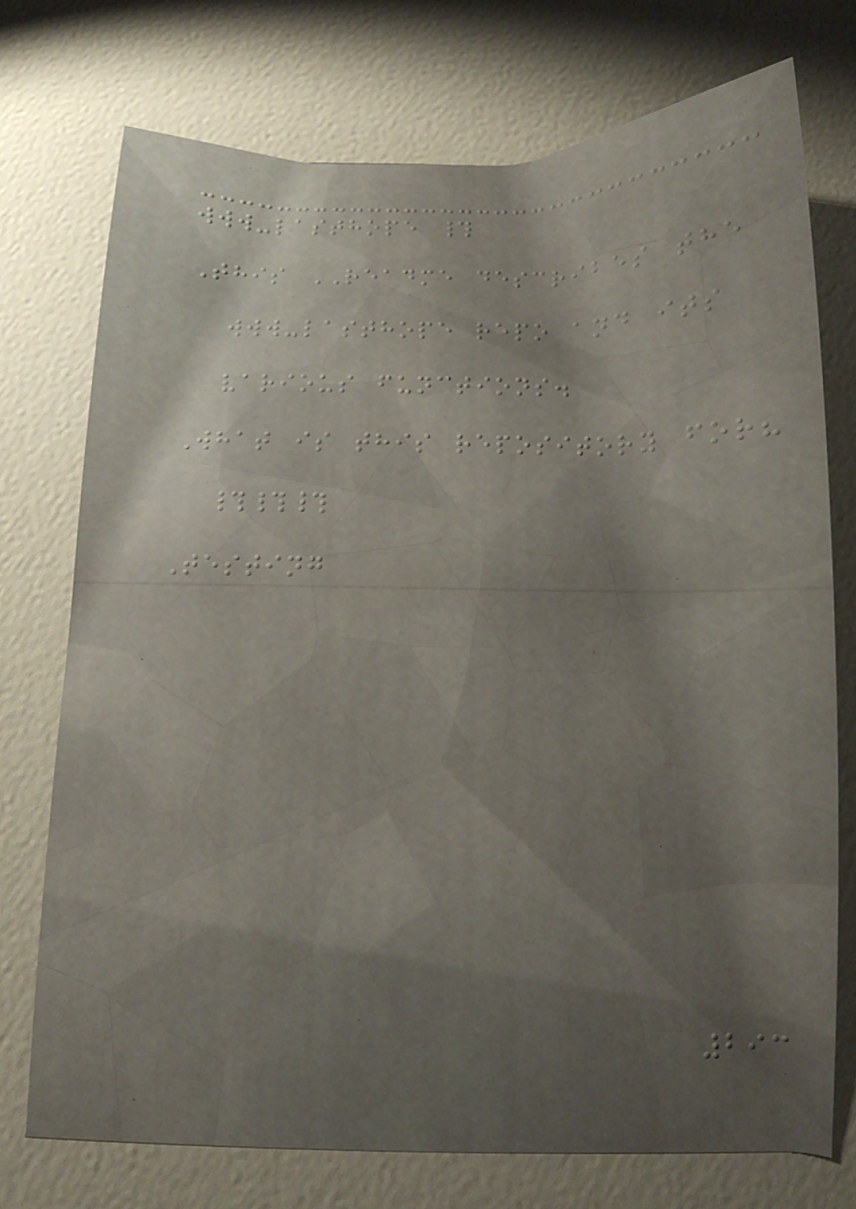www-lasthope #
This README describes the
www-lasthope repo and its
various functions.
What is this repository for?
###
Testing
293
